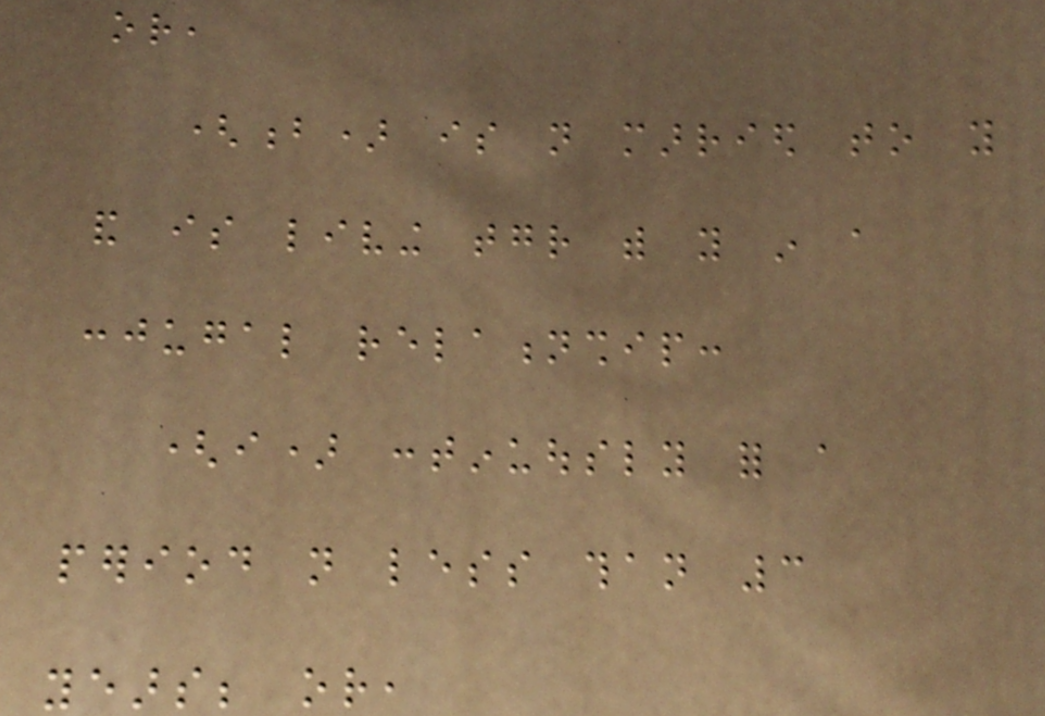or,
(b) is not married to you
and is living together with you in a
conjugal relationship:
(i) continuously for a
period not less than 3
years; or,
